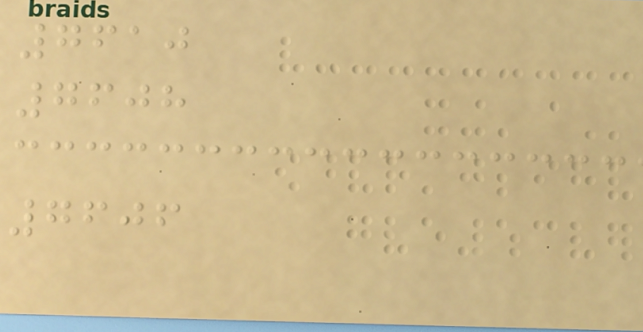7610
7608
7606
